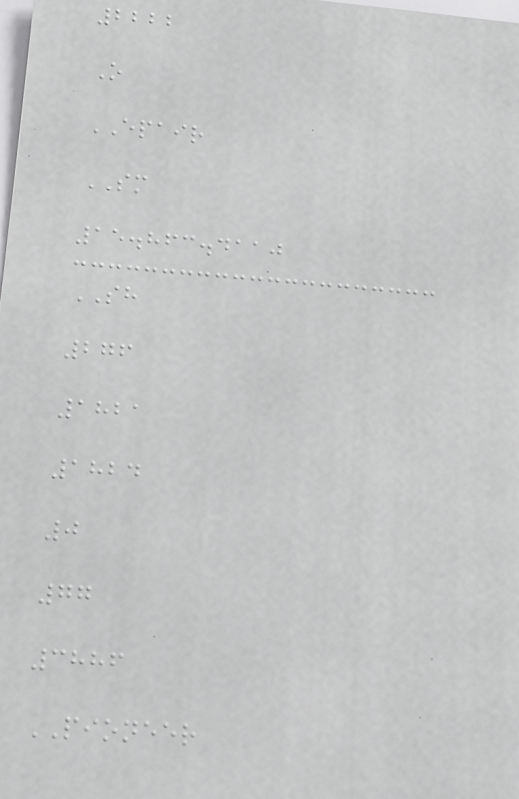2222
O
EPAIR
SM
15.863.4110
SH
276
1821
1824
0
77
3886
PIONEER
